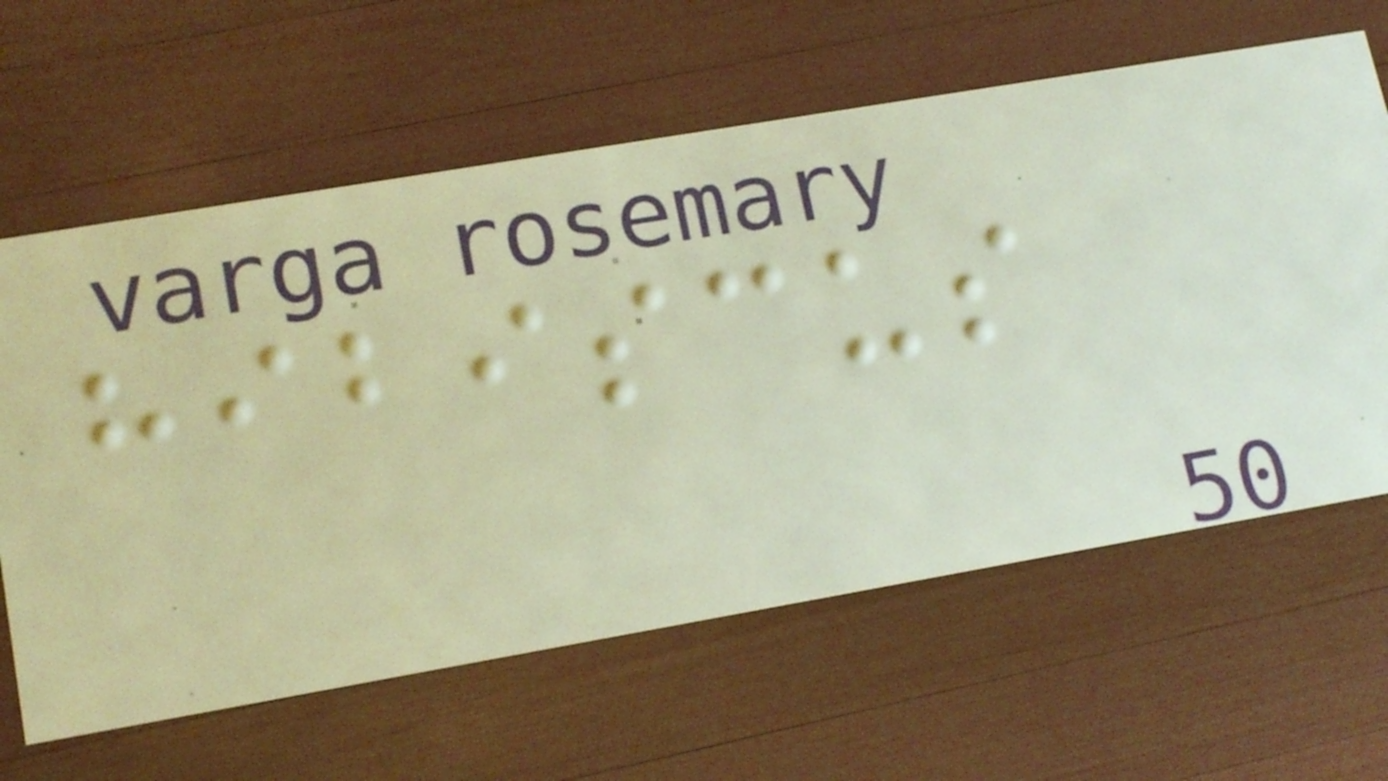hibiscus
